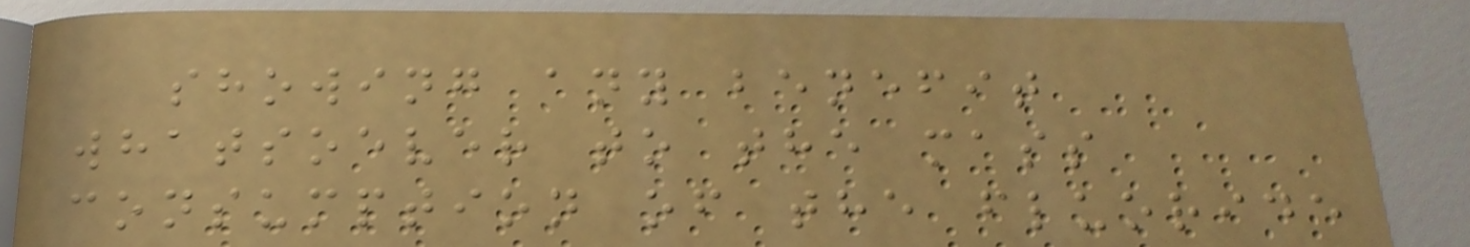showing any benefit
whatsoever to the mass
consumption of the fluoride
